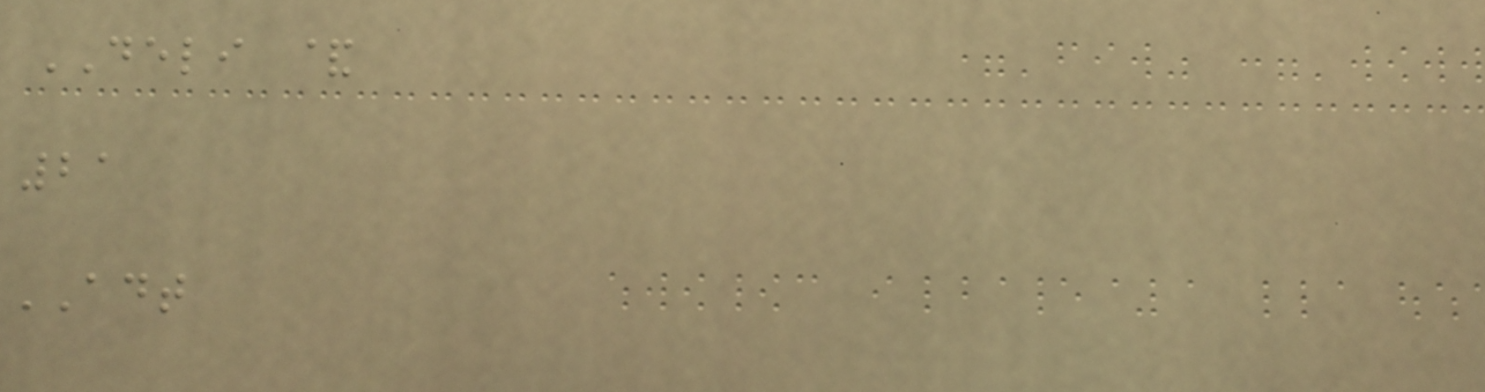DELI &
21
ADT
